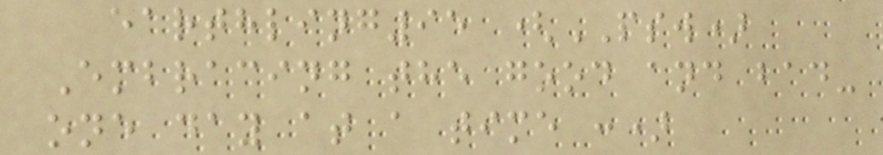earthling95 (PSW)
Embracing the good and bad-
one day at a time :)
